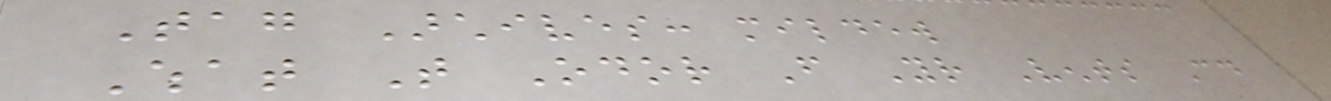Tag Archives: mildew
What That Odor From Your Vents Could
